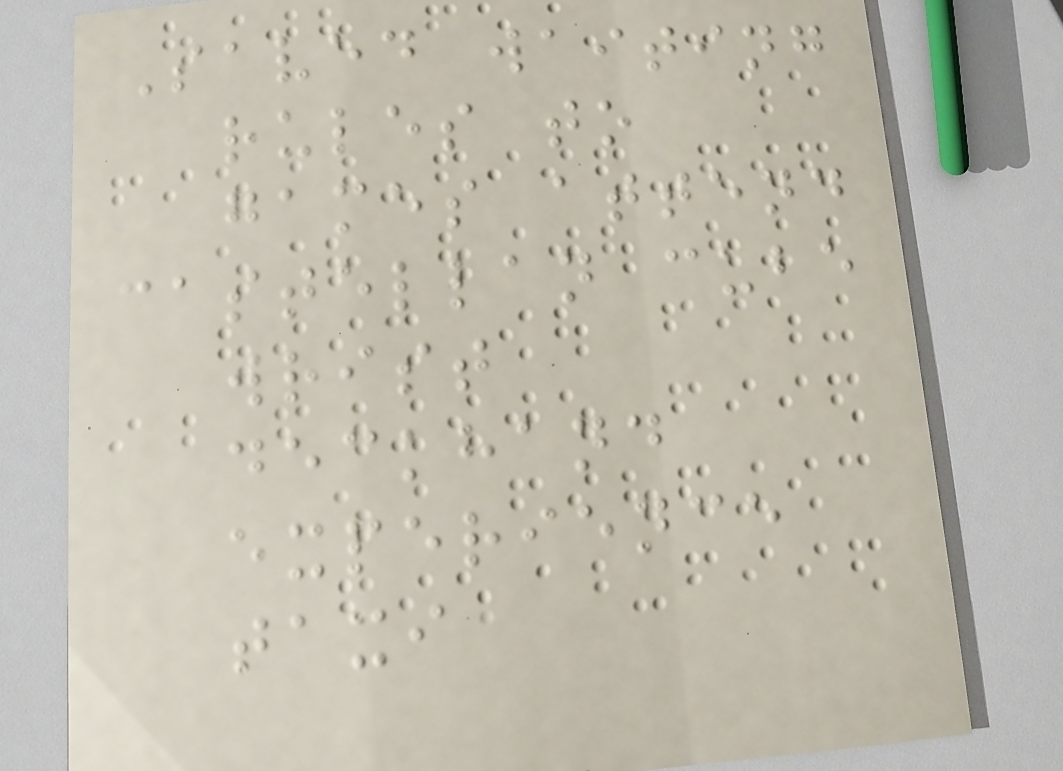Saved waiting
rules to
games attend
castellan cube
wrist
deckhand
experience
taxi
